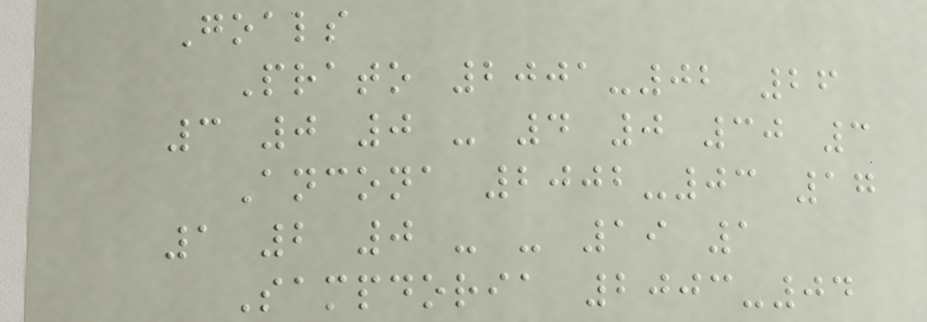Goals
Prato 2001-02 26
3 0 0 - 4 0 30 3
Ancona 2002-03 17
1 2 0 - - 19 1
Sampdoria 2003-04
